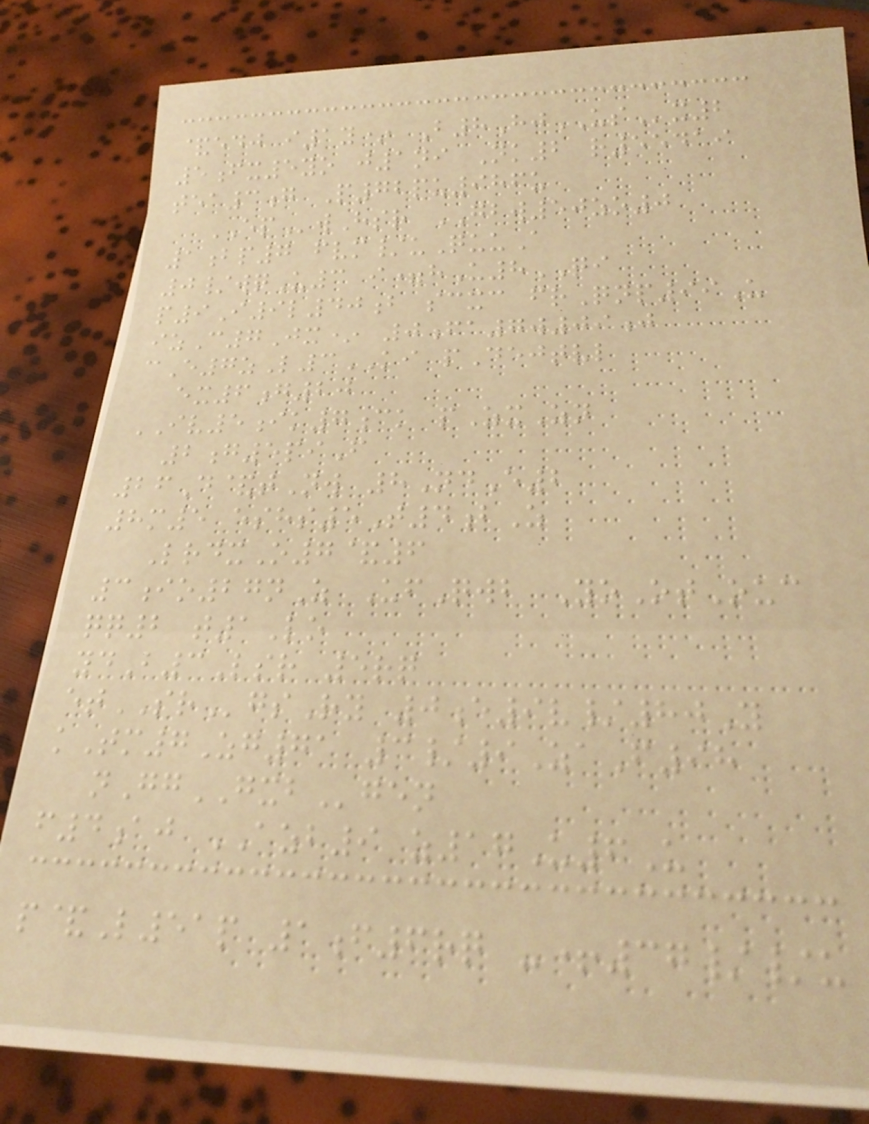&edj i1y* B8HjUSx2
5fx5yo j1ni Nk2 r55419
tea3g P72pu986u
EPwHsr GBW50zo0
1bp7 fvm/uQuuA
0/wqU3 i=hU8QI
p9I9l40b scxc frQnp99U
izC7Jx* 0fa7w09j
cE7zL3KI pDejtvl
ex6g20
IV5ik7ck pZxZn
2g5piF
26D&tNw 8NdE2
8m5 eshs5T4bZ
LrdxO7&6
3io27nZ UfQwb YoOtOuc
qq2 t1Lo
ydB3Lsr 5rq
etSRgsRy 0e9v/80Y
kTm7Zg71 3/9ZaF98
nGgGXBgen
f4aj AZB9 z17U6U
p&L51p 1f6rq -+37//u
